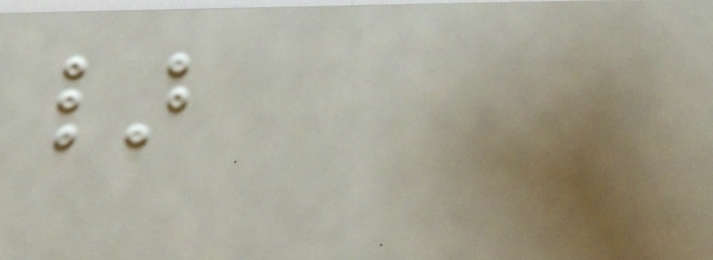}
